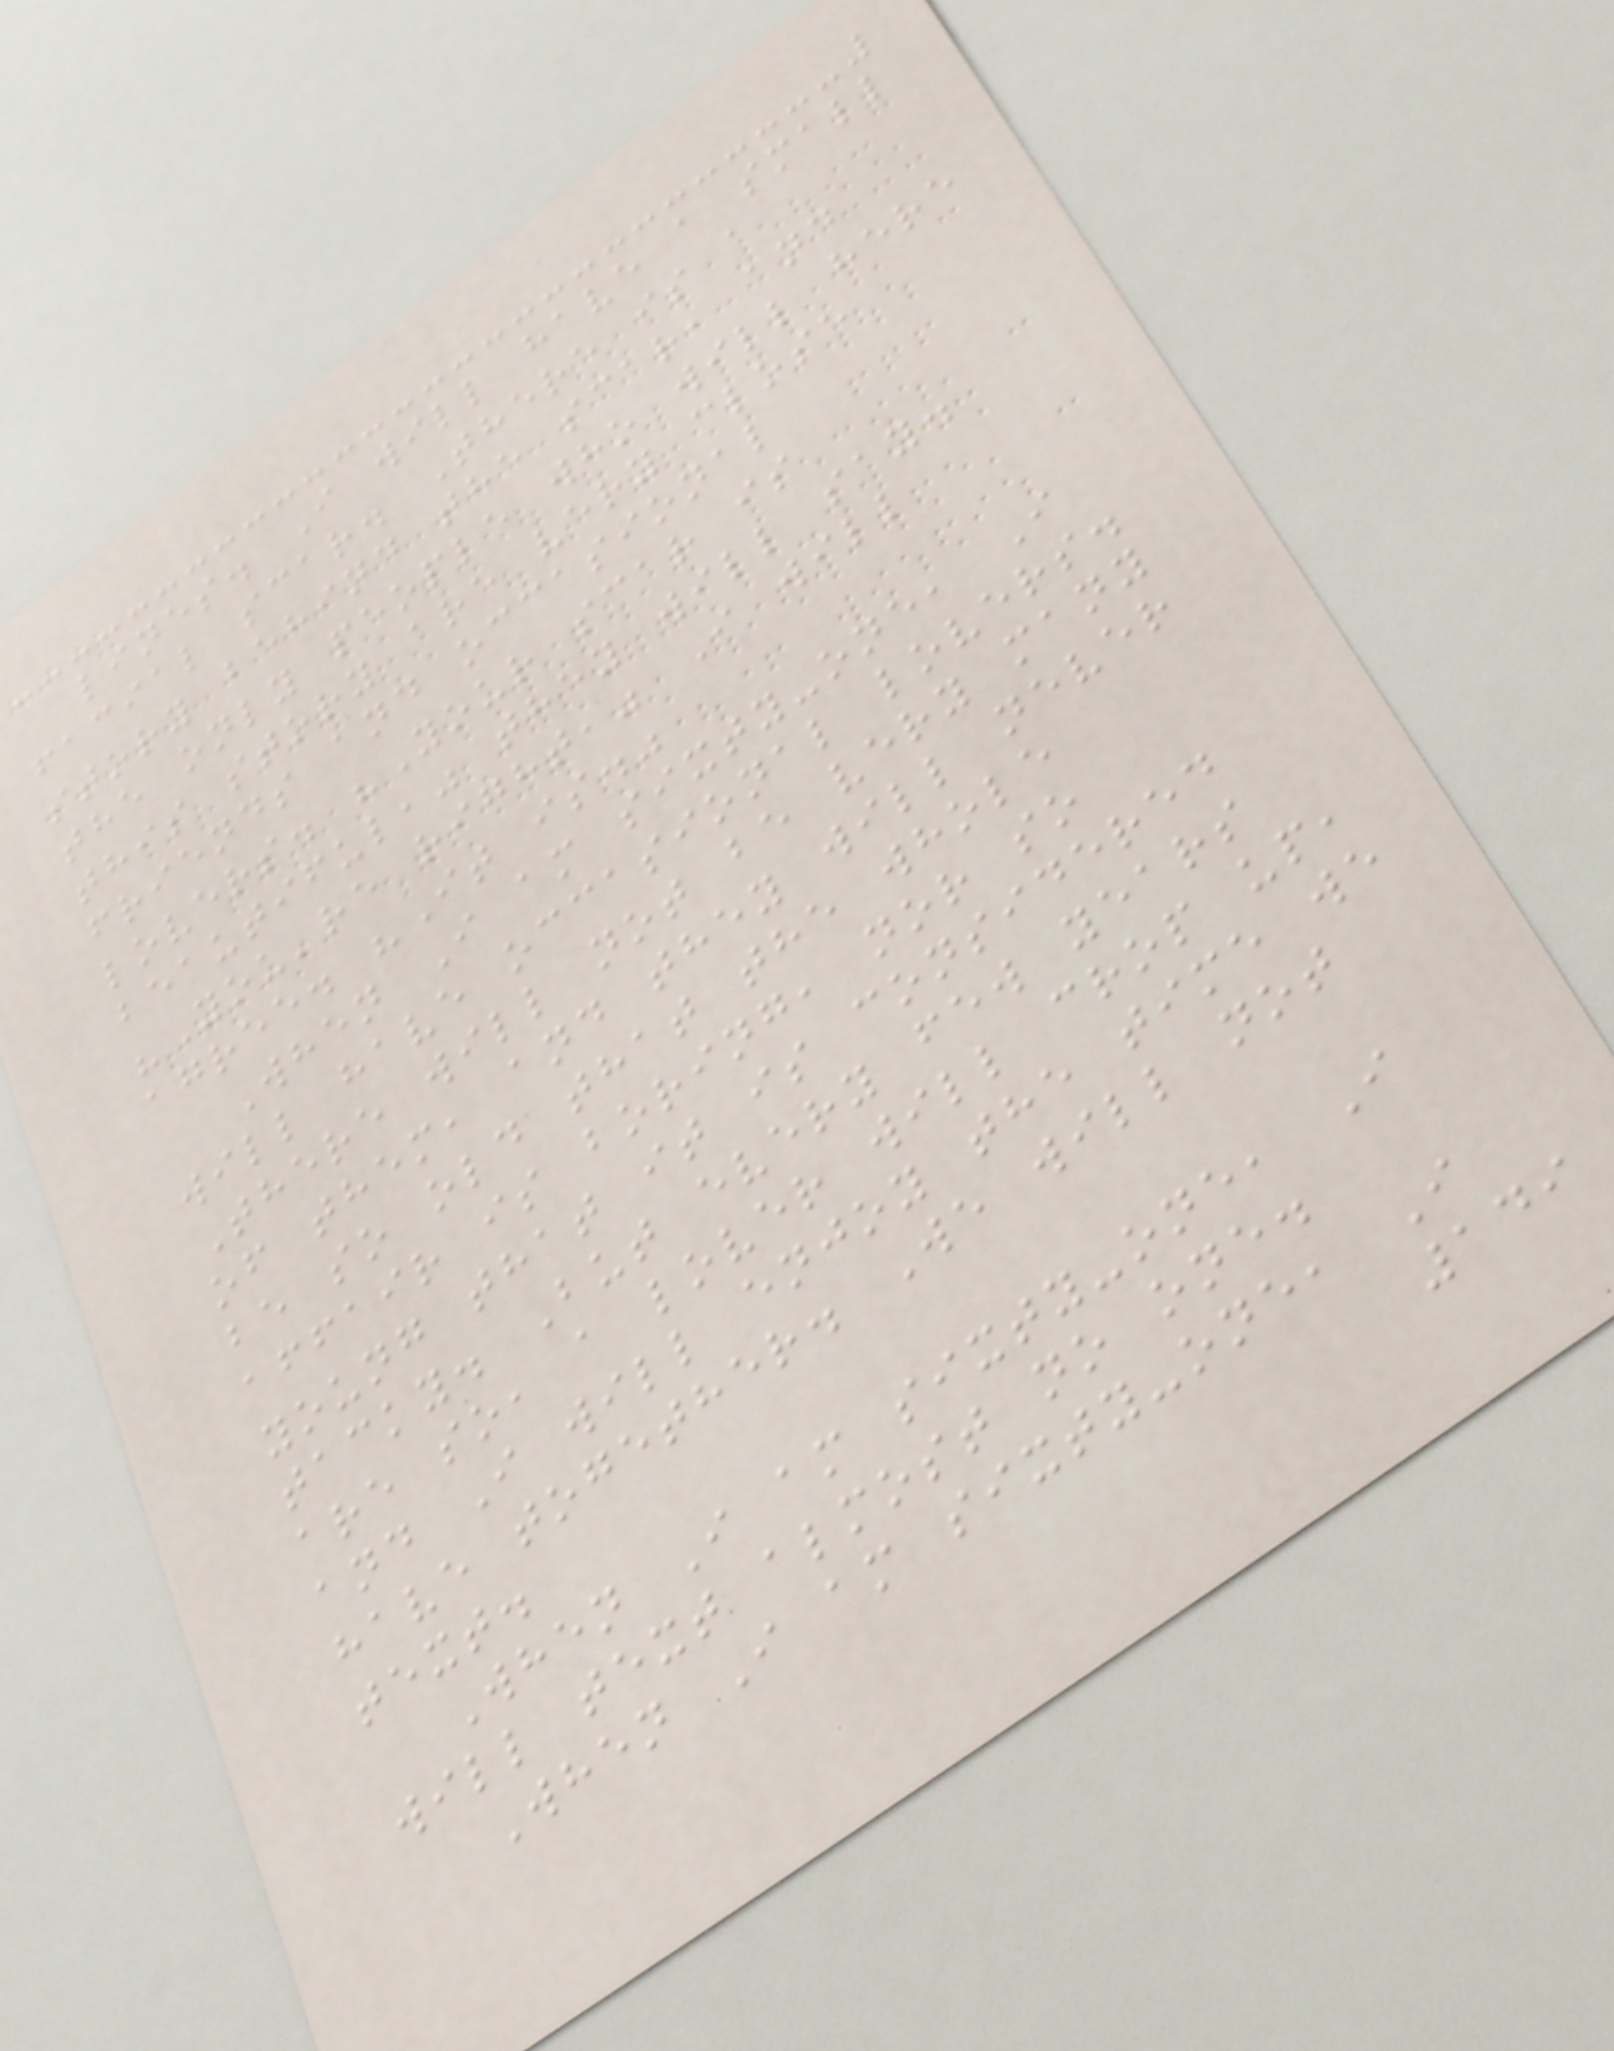lines. I will have a small
facial scar. There is a
story behind the scar, and
the only people who will here
this story are very close
friends and occasional
lovers. "Your scar is
beautiful," they will say.
"You're right," I will
agree. "It is."
When I am sixty-one, I
will have occasional lovers.
There will not be very many
of them, and they will never
be so old that the whole
affair is boring, nor so
young that it is considered
tacky. But every few years
are so, a lover will crop up,
and I will enjoy the time we
have together. We will not
text.
When I am sixty-one, I
will text almost no one.
When I am sixty-one, I
149
